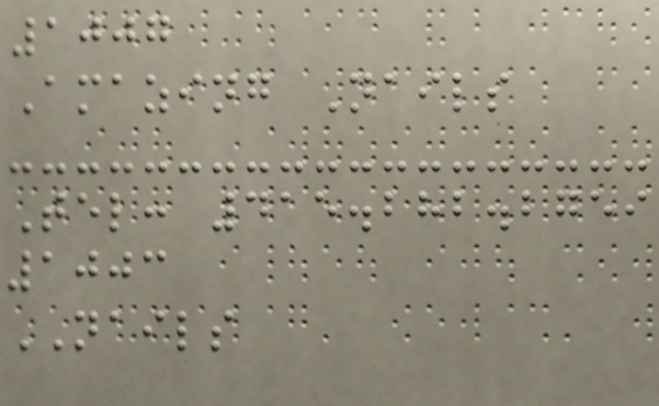1007
Amazing Nails
Tel: 415.282.2759
1003
NAILS
